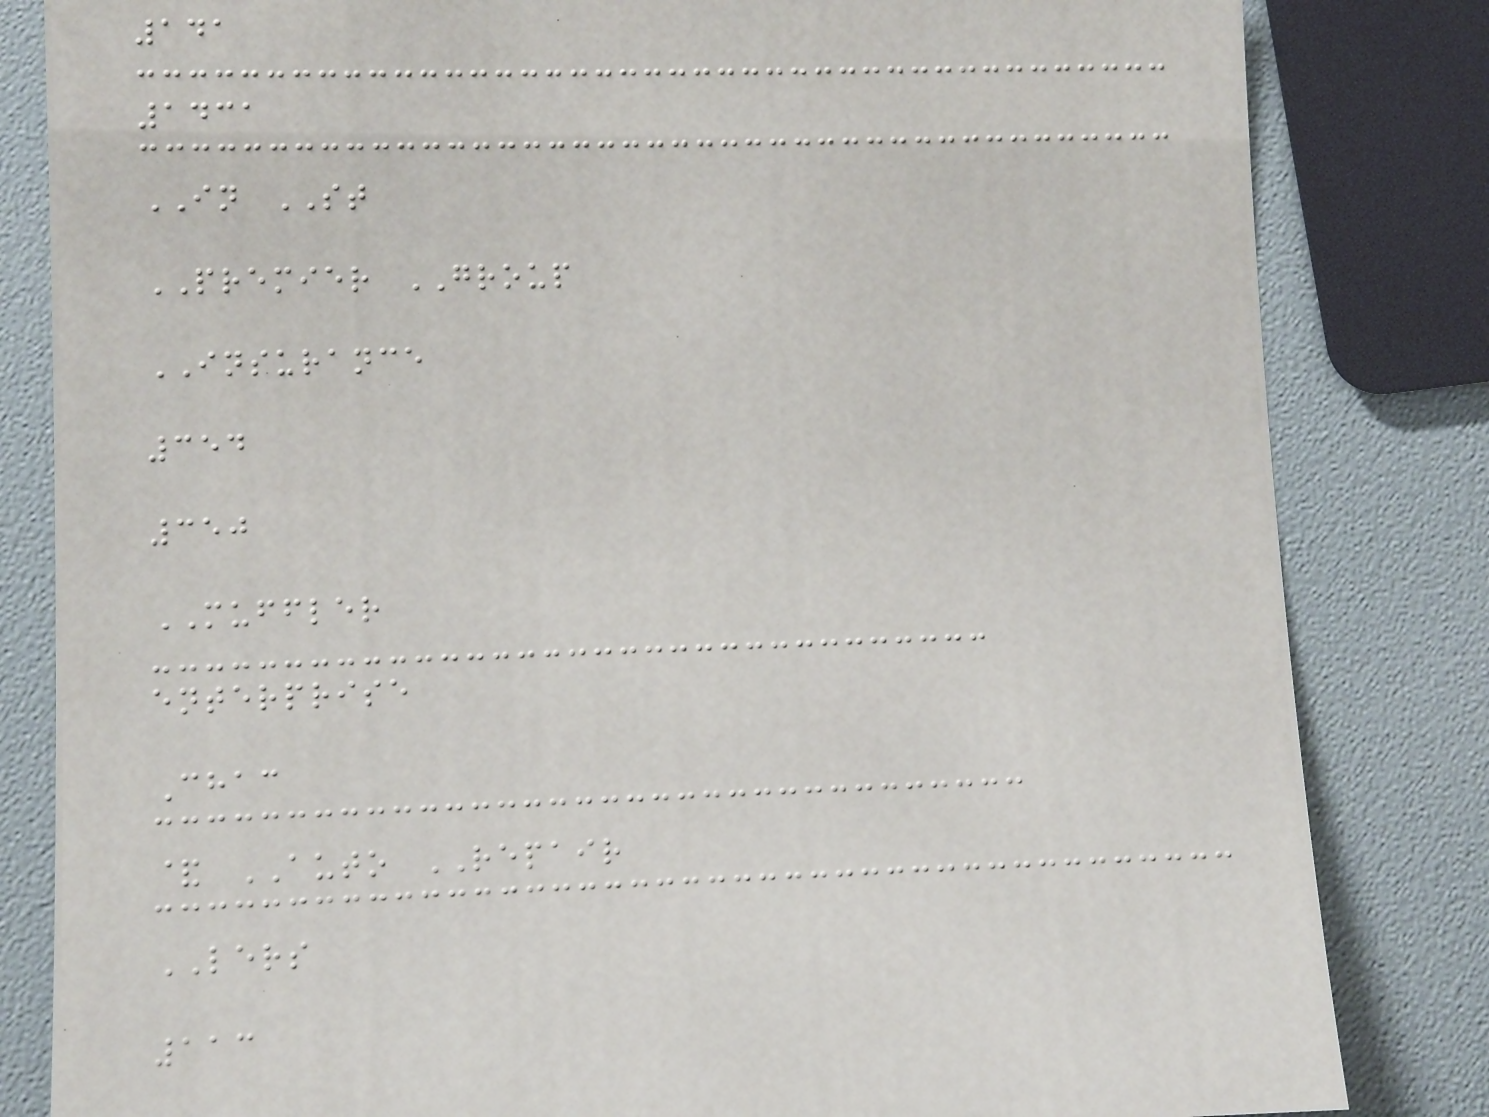141
1431
IN ST
PREMIER GROUP
INSURANCE
354
350
MUFFLER
enterprise
Chac
& AUTO REPAIR
LERS
113
